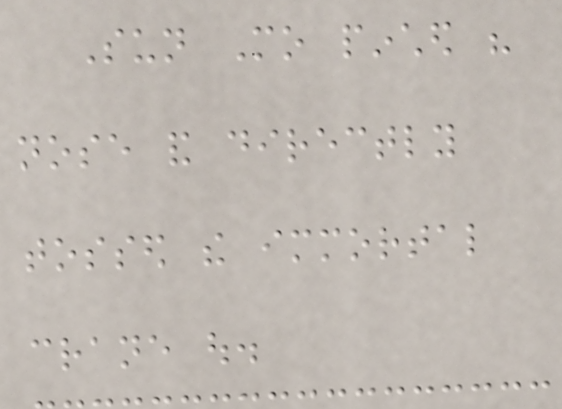Sun Mo pinched his
nose and directly
tossed the immortal
crane out.
